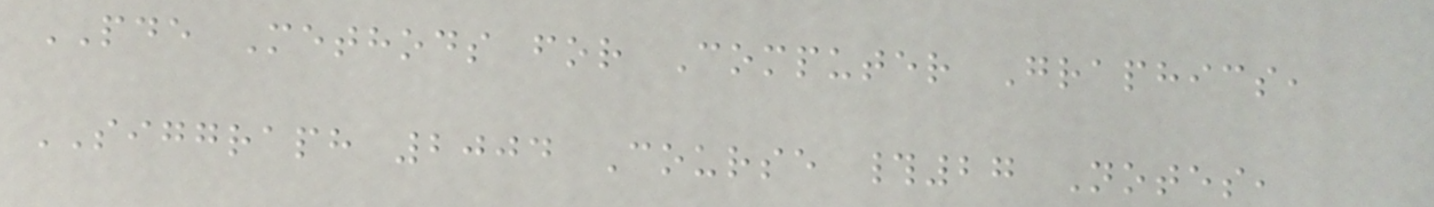PDE Methods for Computer Graphics,
SIGGRAPH 2004 Course #27 Notes,
